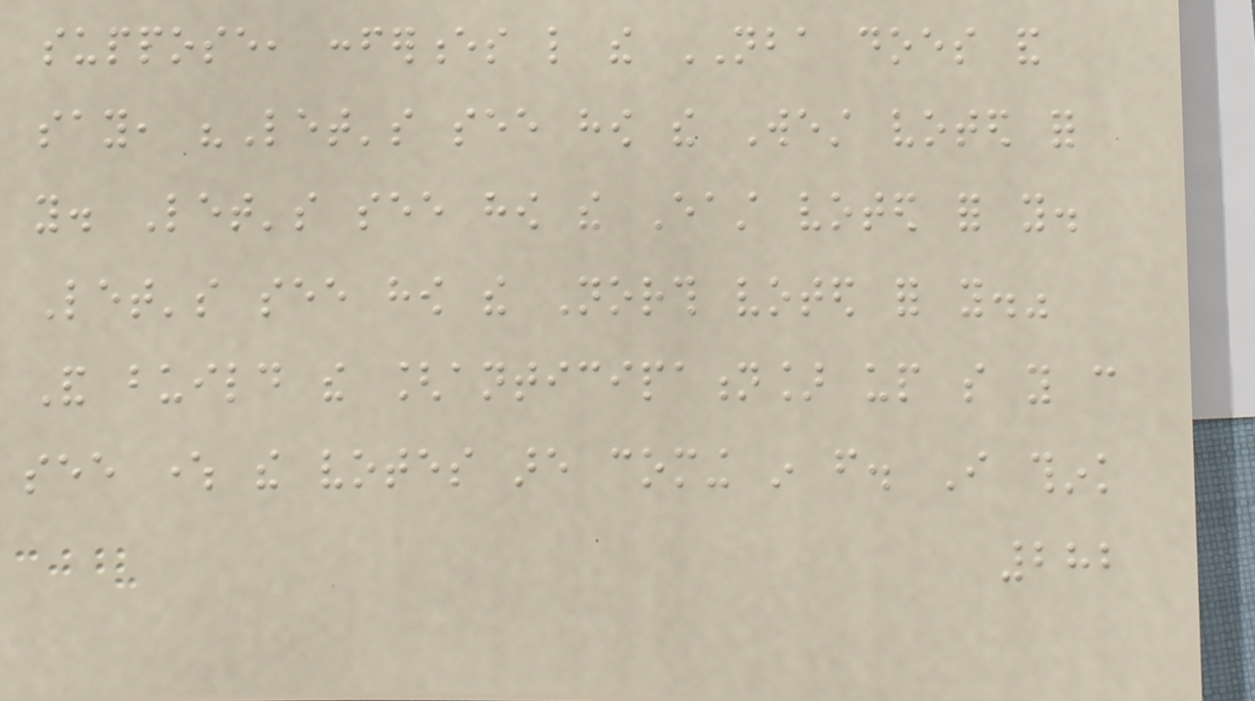suppose, conferences like the NBA does and
say, "Let's see how the West voted for
you. Let's see how the East voted for you.
Let's see how the North voted for you."
And build the [anticipation] up so you can
see where the votes are coming in from. I think
282
